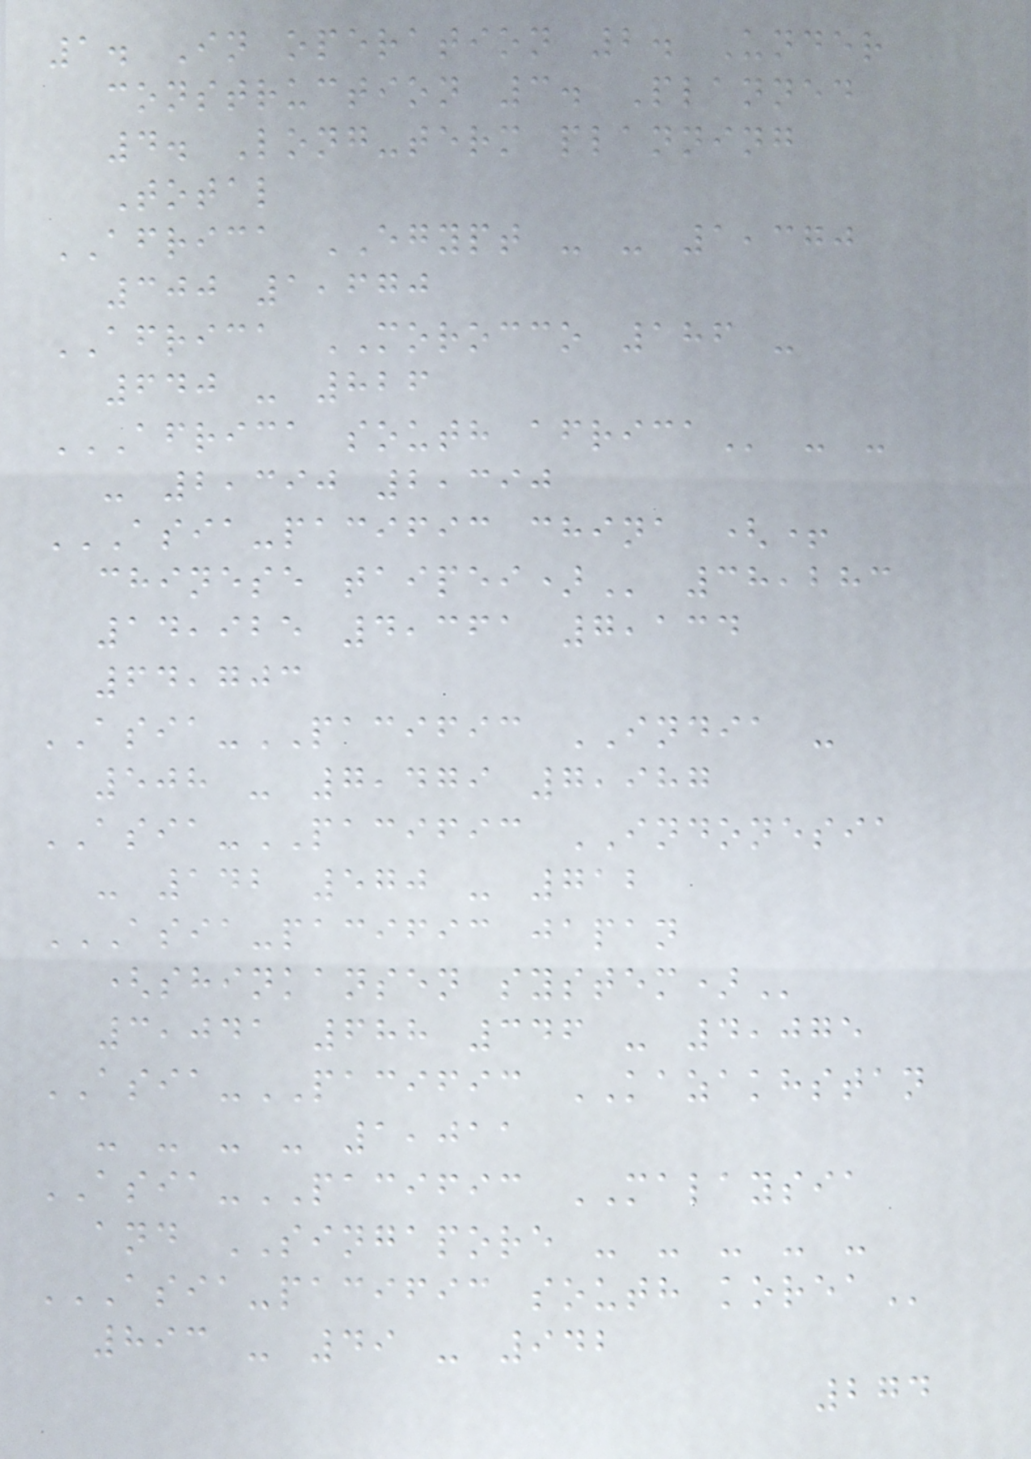1. In operation 2. Under
construction 3. Planned
4. Long-term planning
Total
AFRICA EGYPT - - 1,370
300 1,670
AFRICA MOROCCO 186 -
640 - 826
AFRICA SOUTH AFRICA - -
- 2,390 2,390
ASIA-PACIFIC CHINA (+
CHINESE TAIPEI) 38,283
14,925 4,361 7,134
64,703
ASIA-PACIFIC INDIA -
508 - 7,479 7,987
ASIA-PACIFIC INDONESIA
- 142 570 - 712
ASIA-PACIFIC JAPAN
(SHINKANSEN SYSTEM)
3,041 688 346 - 4,075
ASIA-PACIFIC KAZAKHSTAN
- - - - 1,011
ASIA-PACIFIC MALAYSIA
and SINGAPORE - - - - -
ASIA-PACIFIC SOUTH KOREA
893 - 49 - 942
274
